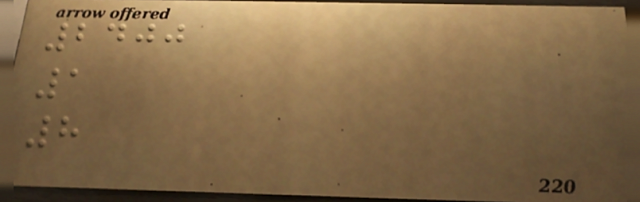2400
1
8
